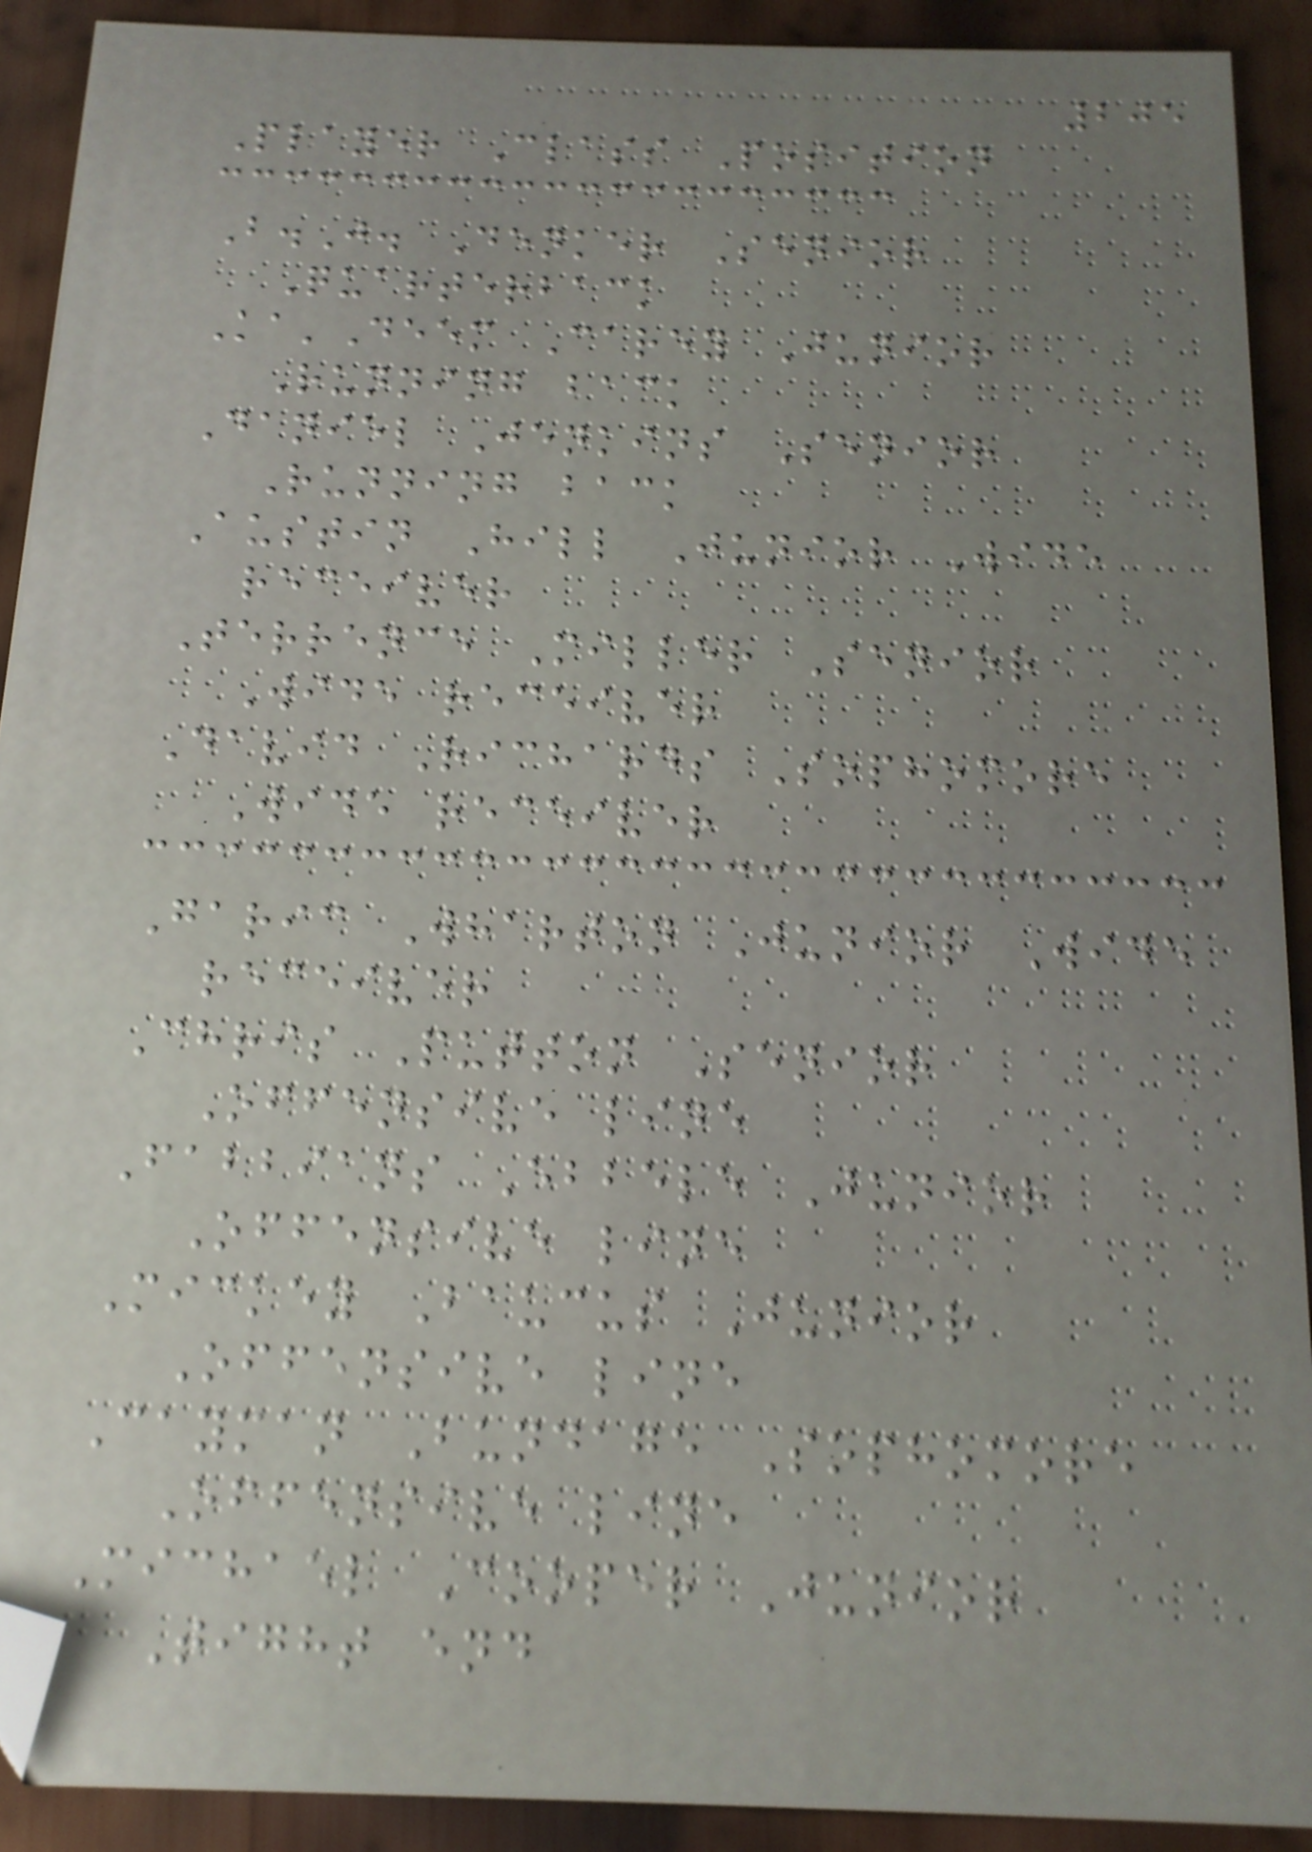205
Player Class Position
B.J. Denker Senior
Quarterback
Ka'Deem Carey Junior
Running back
Daniel Jenkins Senior
Running back
Austin Hill Junior Wide
receiver
Terrence Miller Senior
Wide receiver
David Richards Sophomore
Wide receiver
Garic Wharton Junior Wide
receiver
Chris Putton Senior
Offensive line
Fabbians Ebbele Junior
Offensive line
Mickey Baucus Junior
Offensive line
Cayman Bundage Sophomore
Offensive line
Michael Cooper Junior
Tight end
